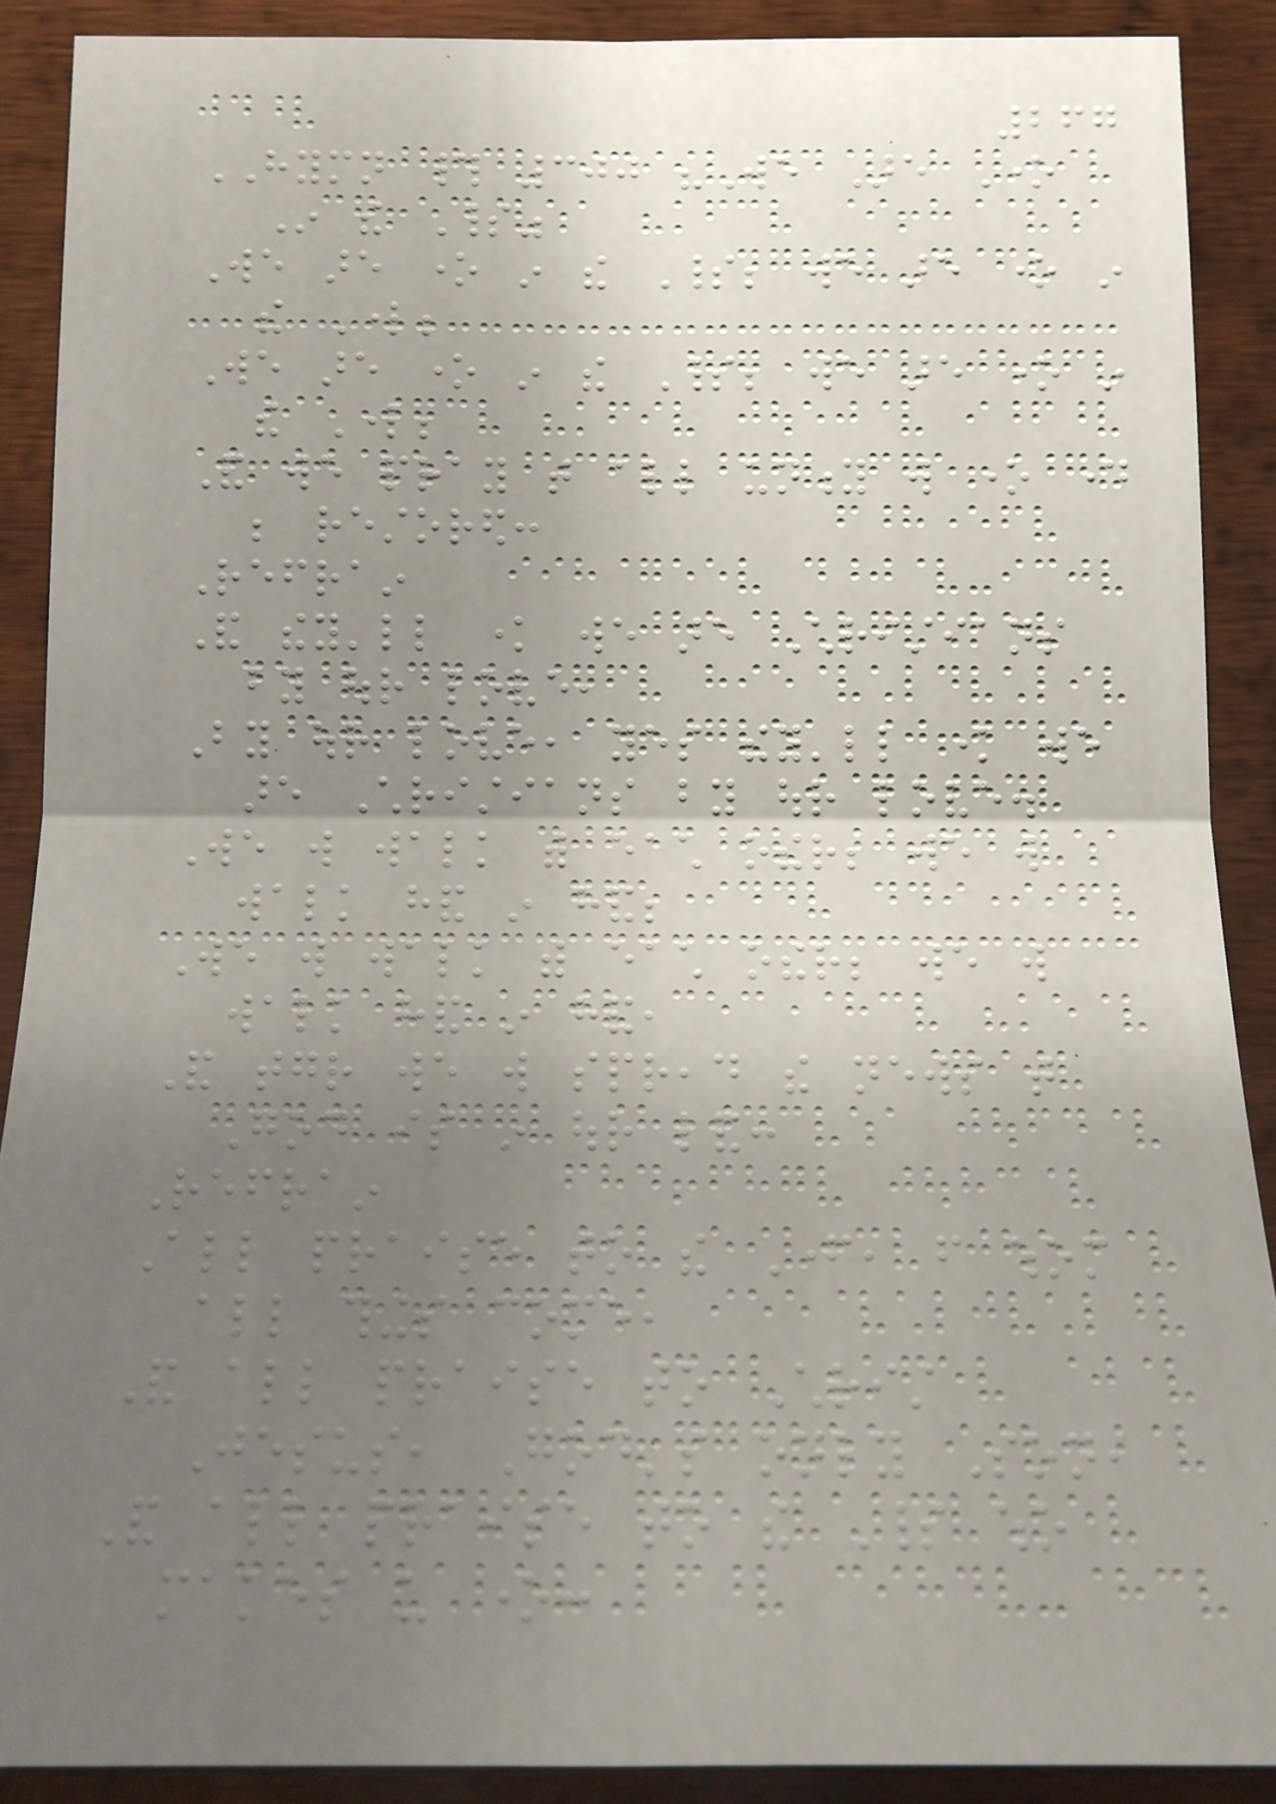267
HYMN # 300 "We Are One
In the Spirit"
We are one in the Spirit; we are one in
the Lord;
We are one in the Spirit; we are one in
the Lord;
And we pray that all unity will one day
be restored:
Refrain
And they'll know we are Christians
by our love,
By our love, yes they'll know we
are Christians by our love.
We will walk with each other; we will
walk hand in hand;
We will walk with each other; we will
walk hand in hand,
And together we will spread the news that
God is in our land:
Refrain
All praise to the Father, from whom
all things come,
And all praise to Christ
Jesus, God's only Son,
And all praise to the Spirit who
makes us one:
